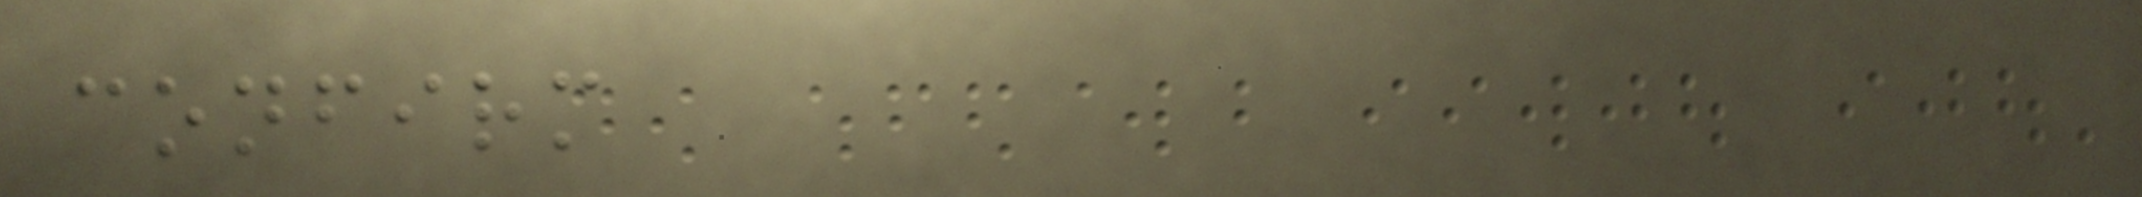confirm
